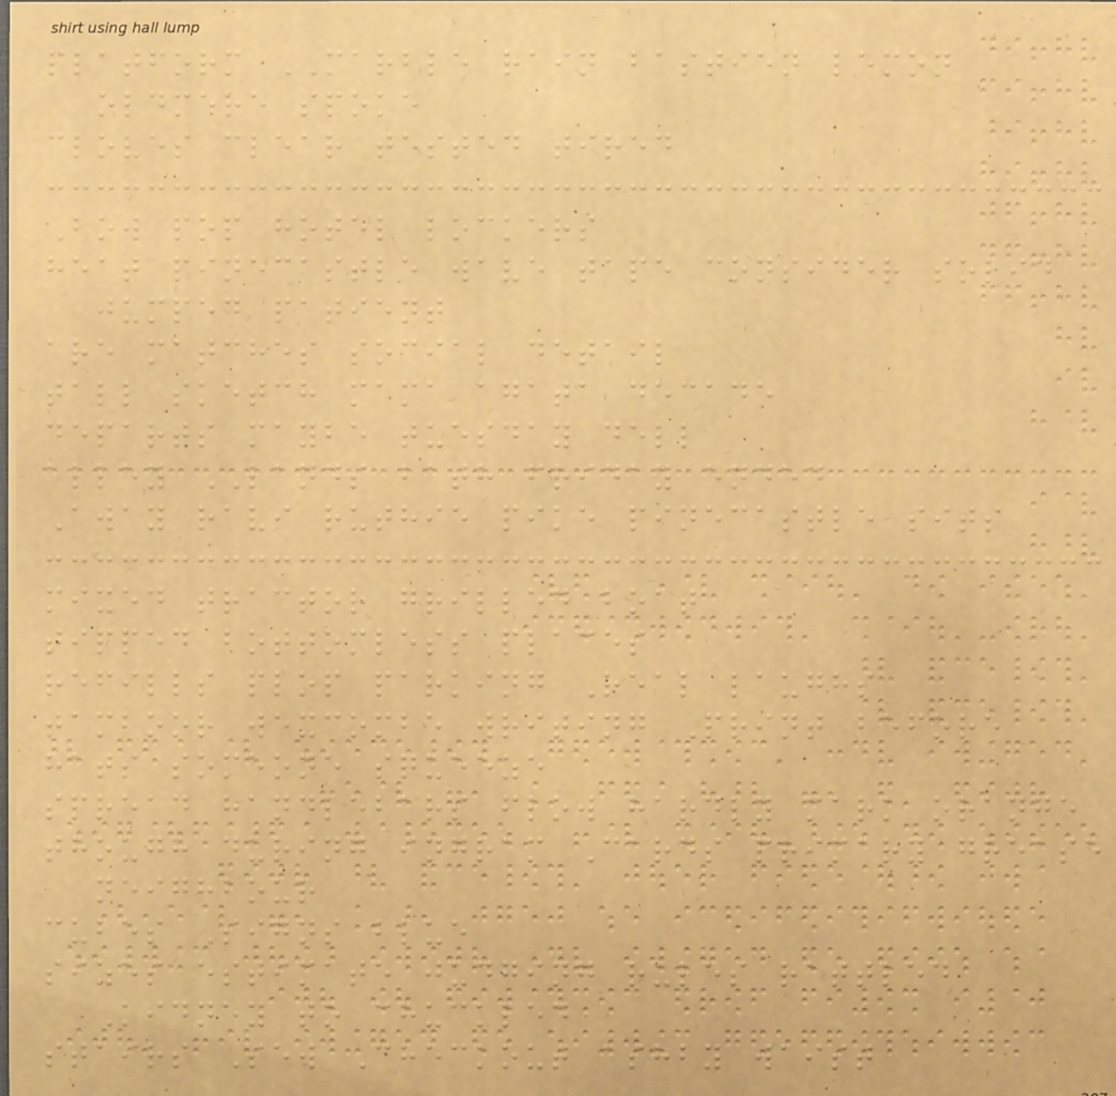platform MARBLE rain bastien lemon
oldmere spoke
cloves clear tested tired
Bow pop hotel lockers
heat pinecastle wave tape consider solid
jumped patient
are matches social detail
tall sketch mama agata decade
departs maybe tuesday dell
alley LANDS bath friday ended
Away ravi ruthie pike pinecastle sits
mixed tractor grilled boat
tipped bottomless places
refills plop parking Real laughs
tamboor wexcombe writing Print before
hats someone squeeze
spread handlebars flow hardly mark orange
though during ingram Cards primary grease
neighbour
cubes Signs blue
sizes estimate judging rules rattled
Kidney to chuckled
stairs Sew Checkout ashby waist
